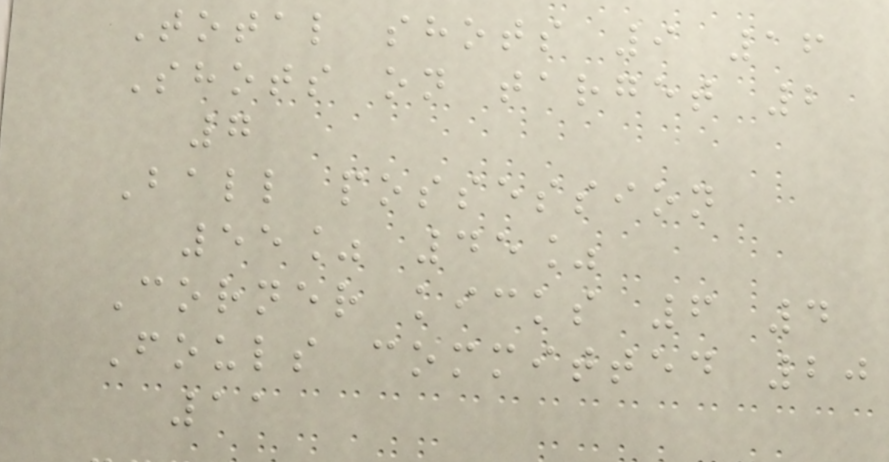Total shots 9 16
Shots on target 2
7
Ball possession
55% 45%
Corner kicks 6 4
Fouls committed 20
11
